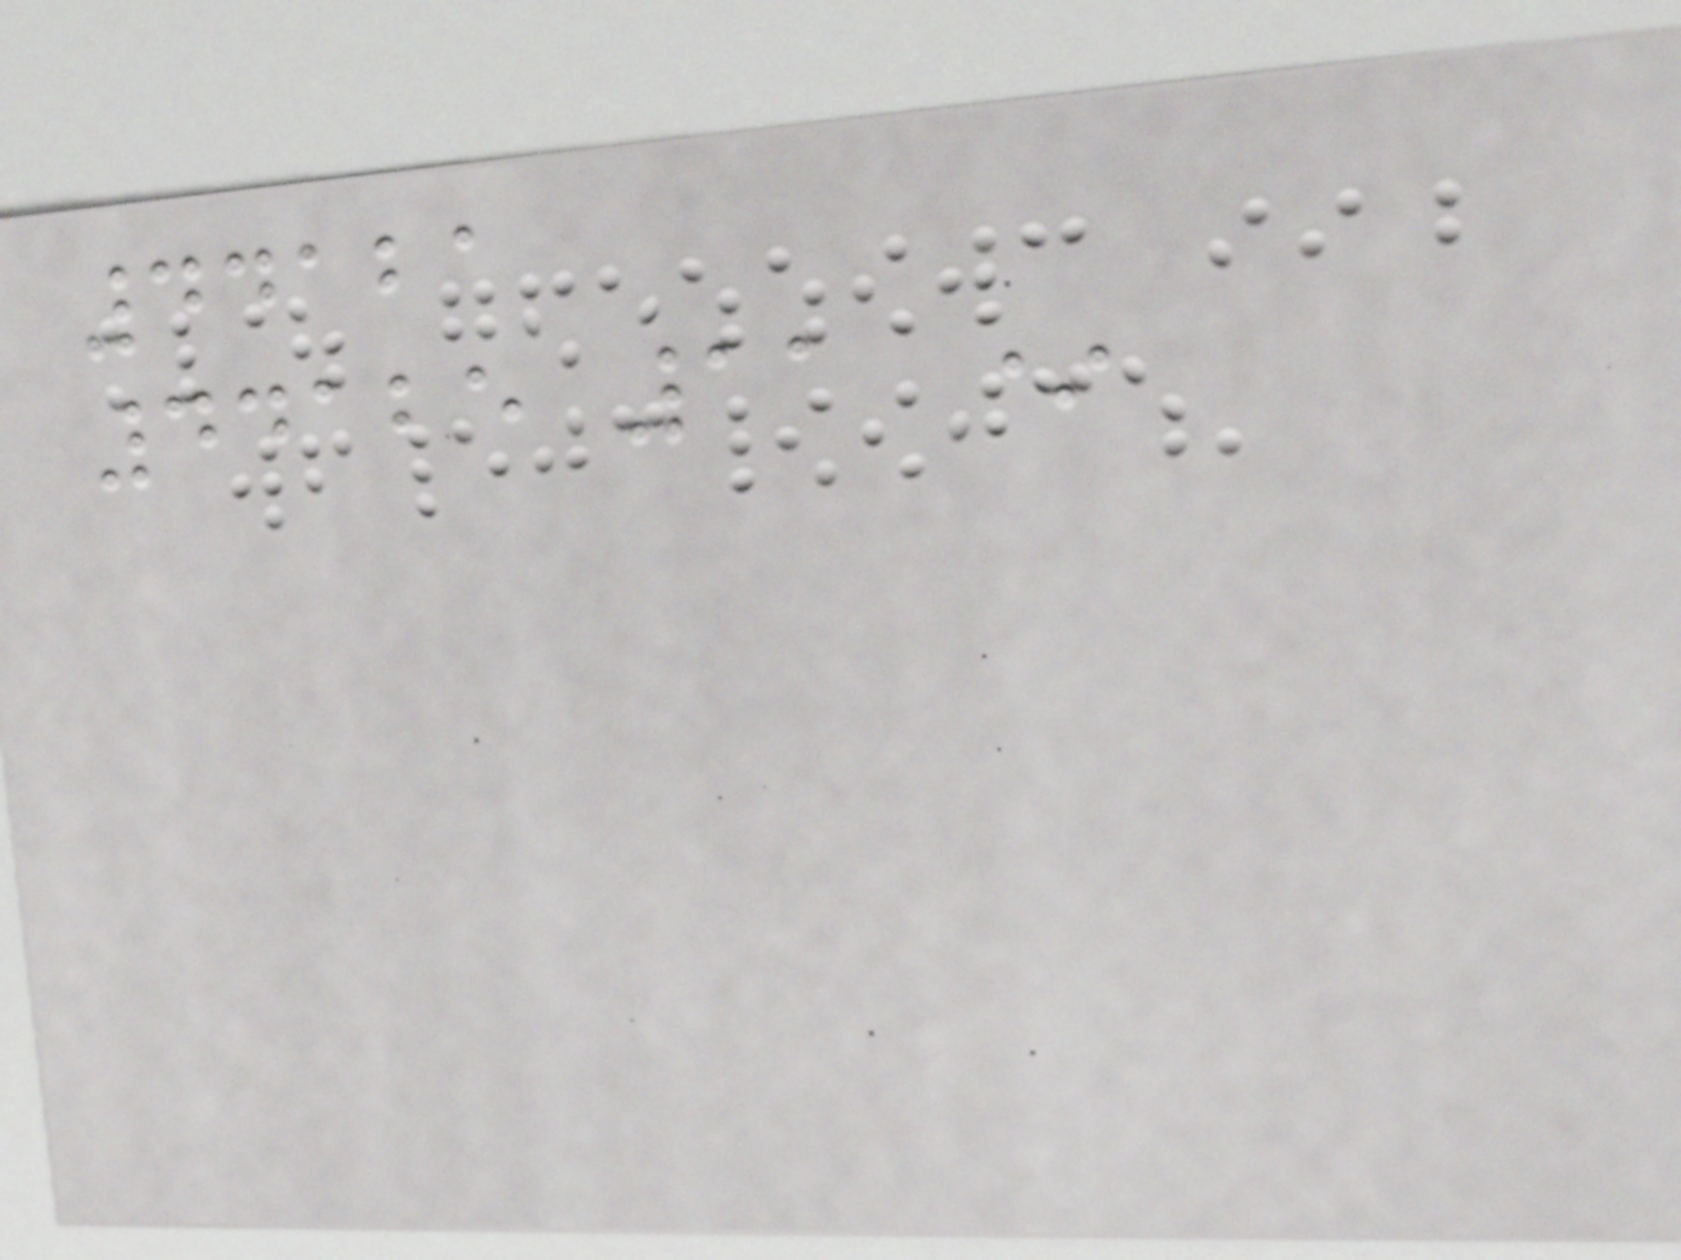44121
44125 11 *
